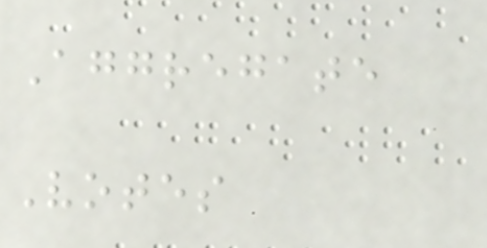Aggregate
Votes
